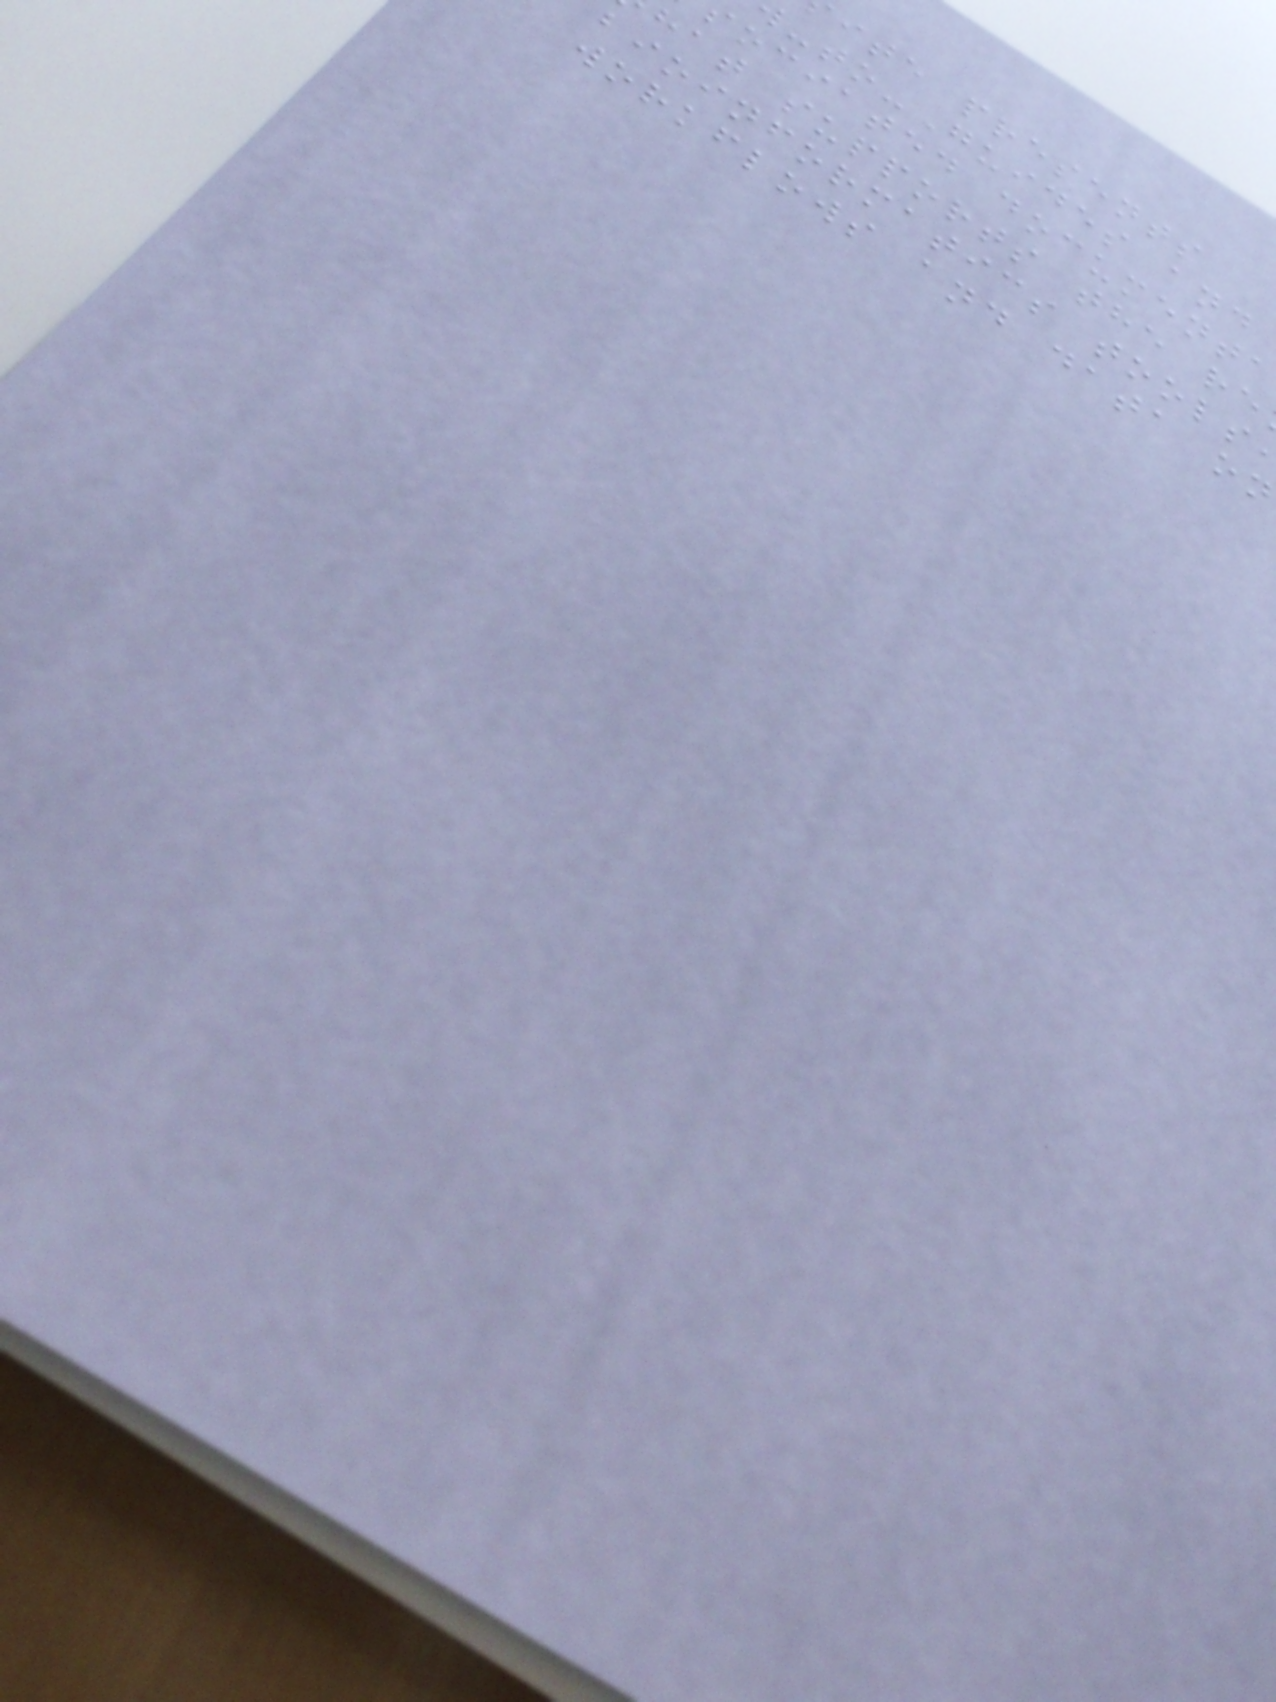ite presents
-to-Guides and
sociated documenta
hat supports the re
bioinformatics tools
workflows and data on
